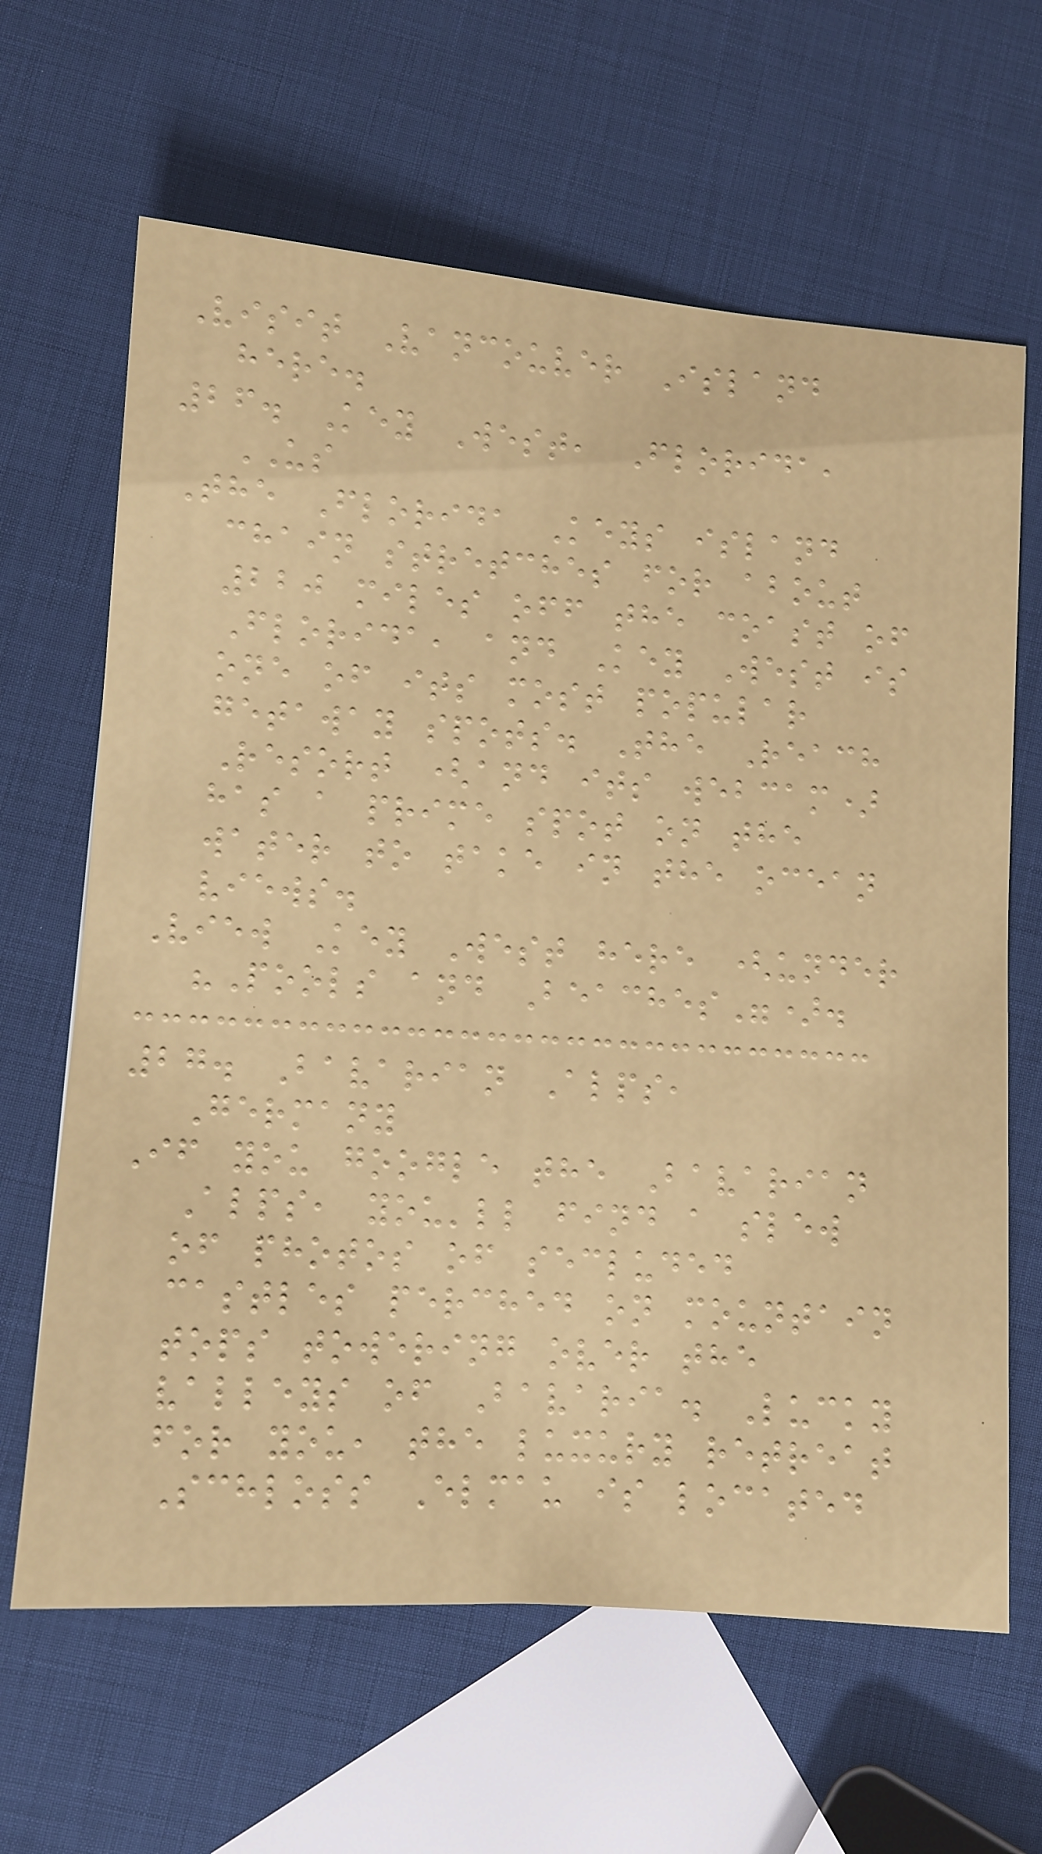Visit Vancouver Island
here.
26. Key West, Florida,
US
The Florida Keys island
chain stretches for about
220 miles off the coast of
Florida, and Key West is
one of its most popular
getaway spots. The Reach
Resort (and its webcam)
has a prime spot on the
water to take in the ocean
views.
View Key West here (under
"Pools and Beaches").
27. Bavarian Alps,
Germany
If you google the Bavarian
Alps, you'll find a slew
of photos of secluded
castles perched on mountain
tops towering over the
valleys of Bavaria. Lucky
for you, the luxury retreat
Schloss Elmau is located
